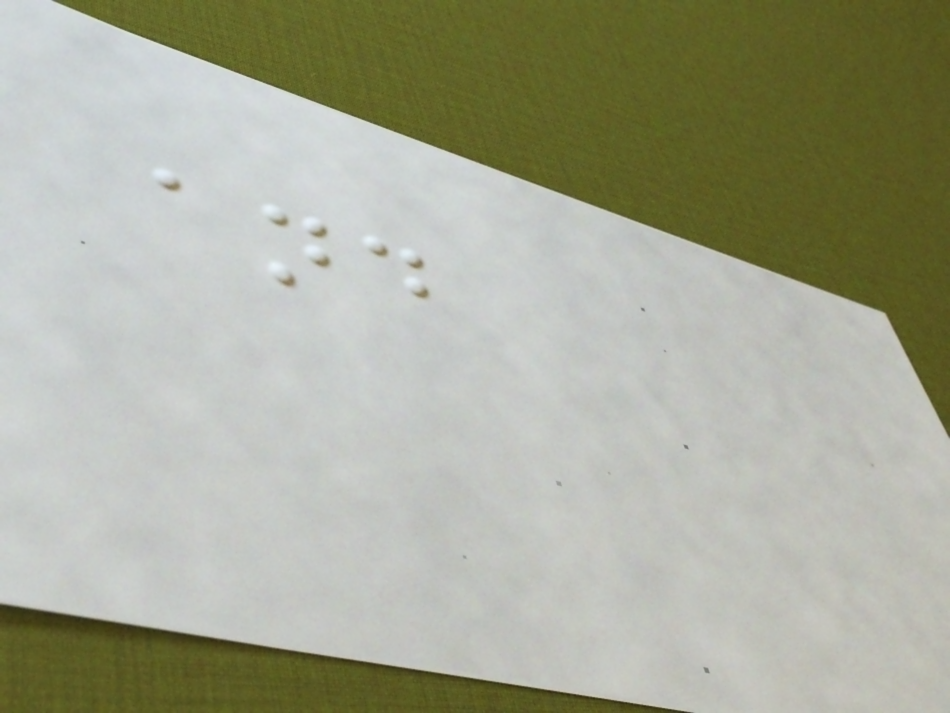and
